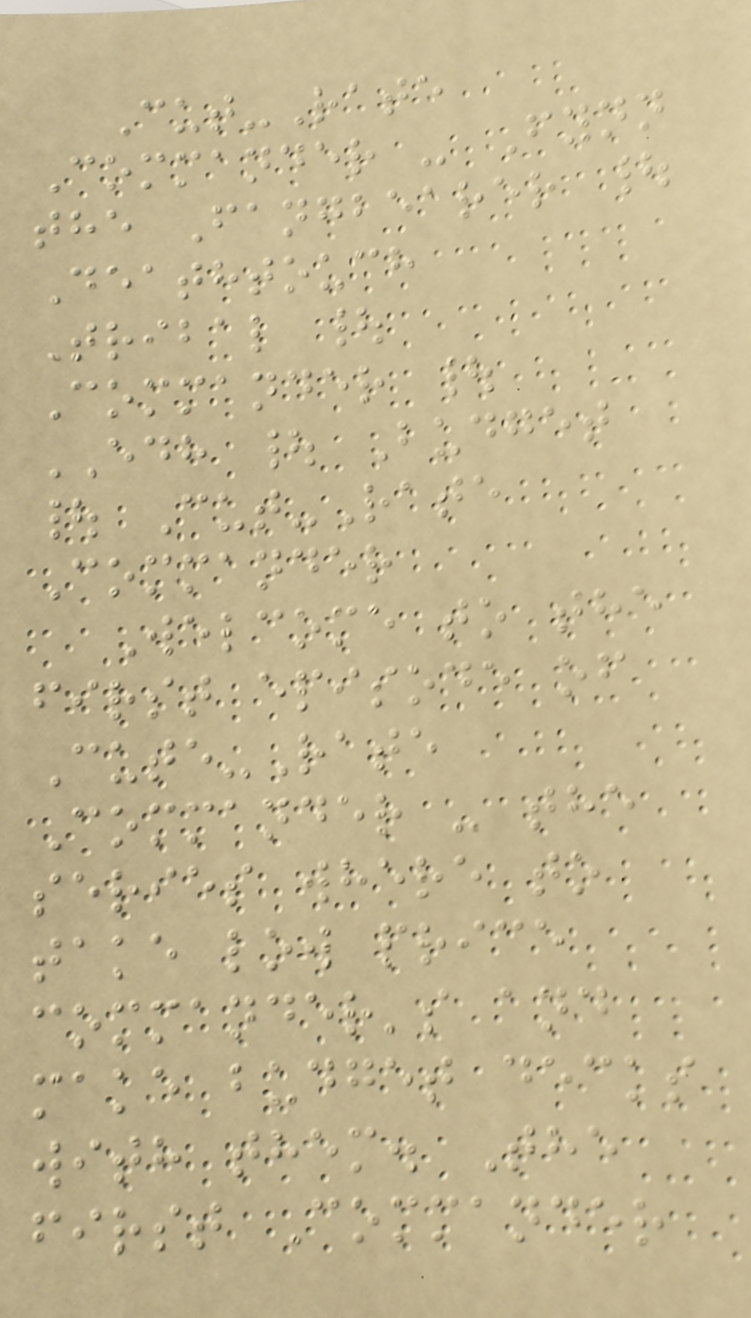Cut-Rate
Commander - Fynn
the Fangbearer |
Deathtouch
Tribal |
Commander |
EDH | Budget
| Cut-Rate
Commander
Welcome to the
first episode of
Cute-Rate
Commander - the
series where to
take low price
commander's and
make budget decks
with them. The
first Commander
